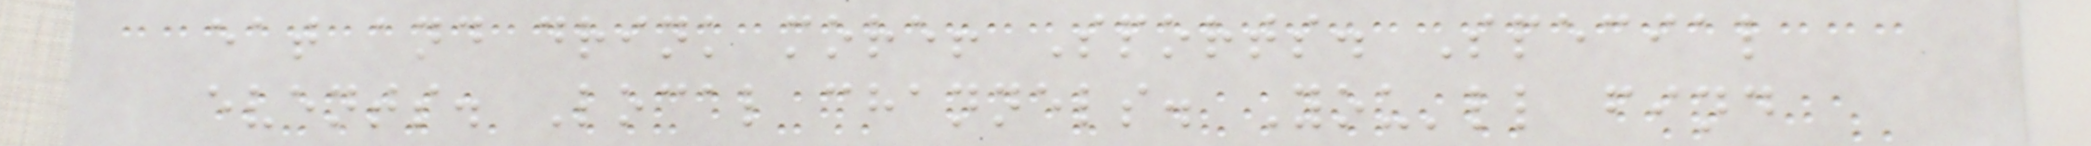eat and drink more! Sports. Special
events. Local channels. You'll find
